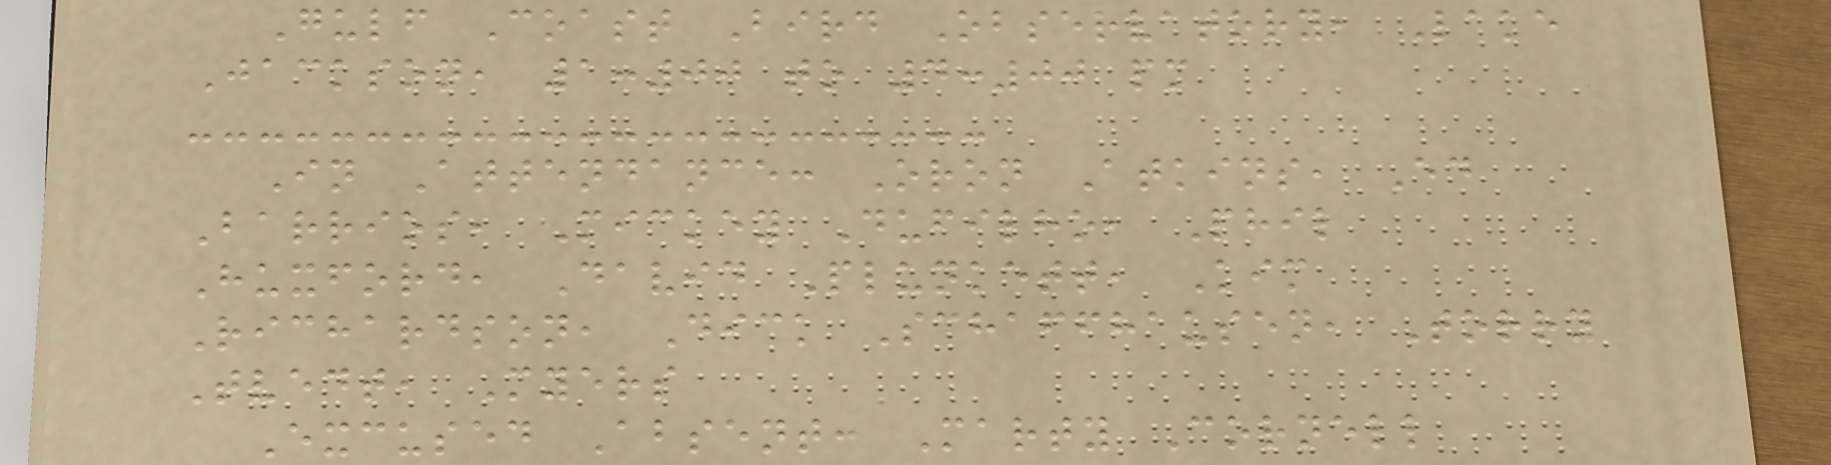Gulf Coast Bird Observatory, Lake
Jackson, 1:00 to 4:00 pm
In Attendance: Oron Atkins, Ed
Barrios, Mickey Dufilho, Phil
Huxford, David Plunkett, Kim
Richardson, Dick Schaffhausen, Torry
Tvedt, Myers
Excused Absent: Marty Cornell
